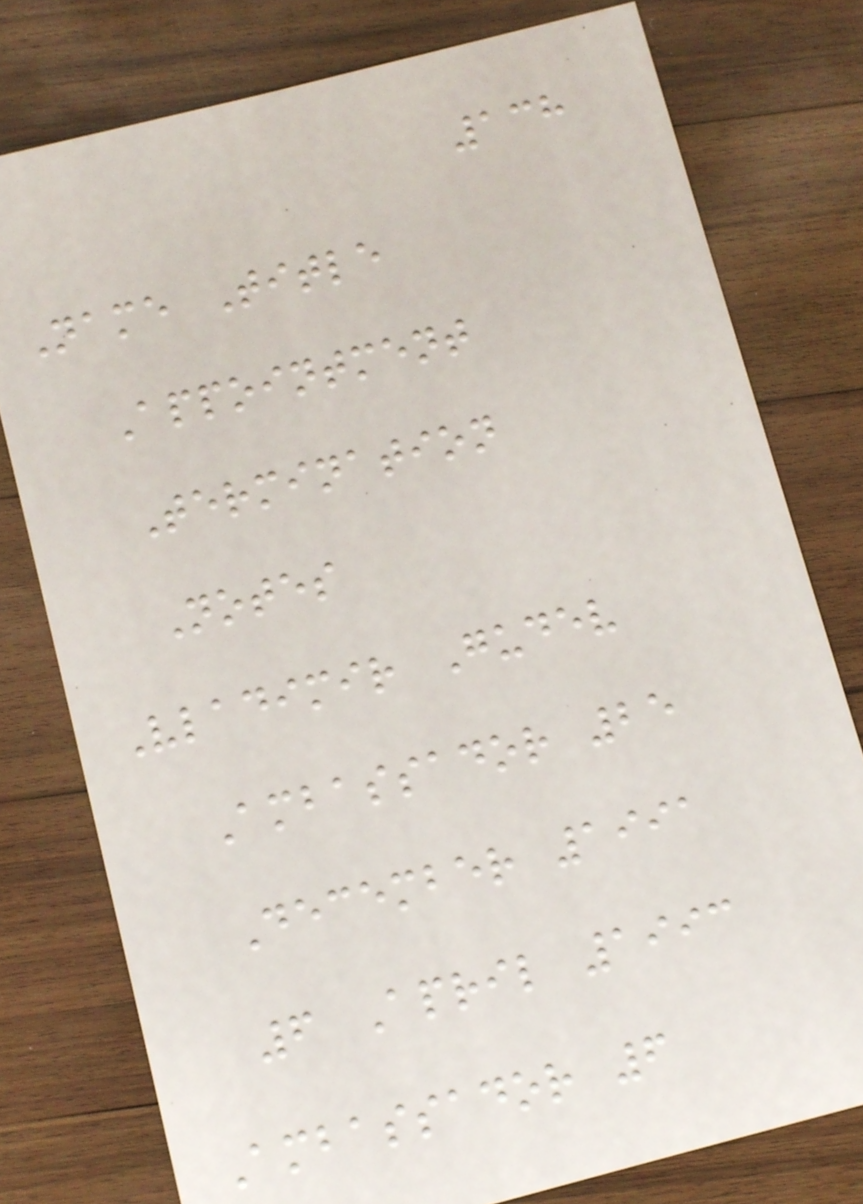138
Name Title
Appointment
Termination
Notes
Vladimir Gudev
Ambassador 25
December 1991
6 April 1993
Ambassador 6
